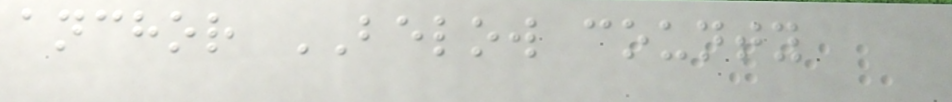anchor BELOW county
